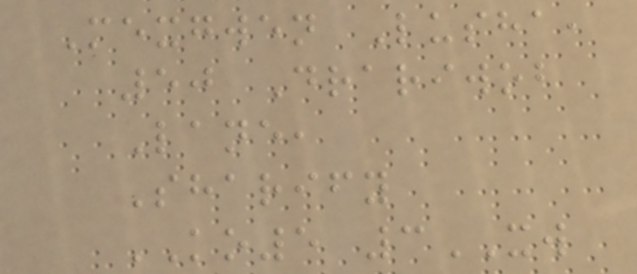Mexgwen Lusha,
50 Drariwob
Lane,
Sharify
KO5 3XW
